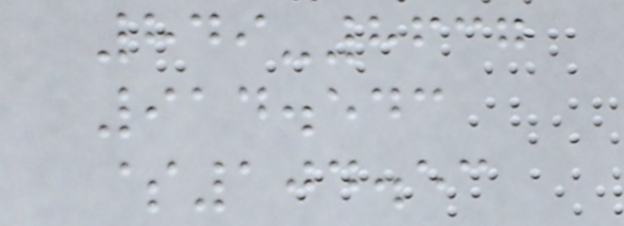849-8637
914.543
$104.53
